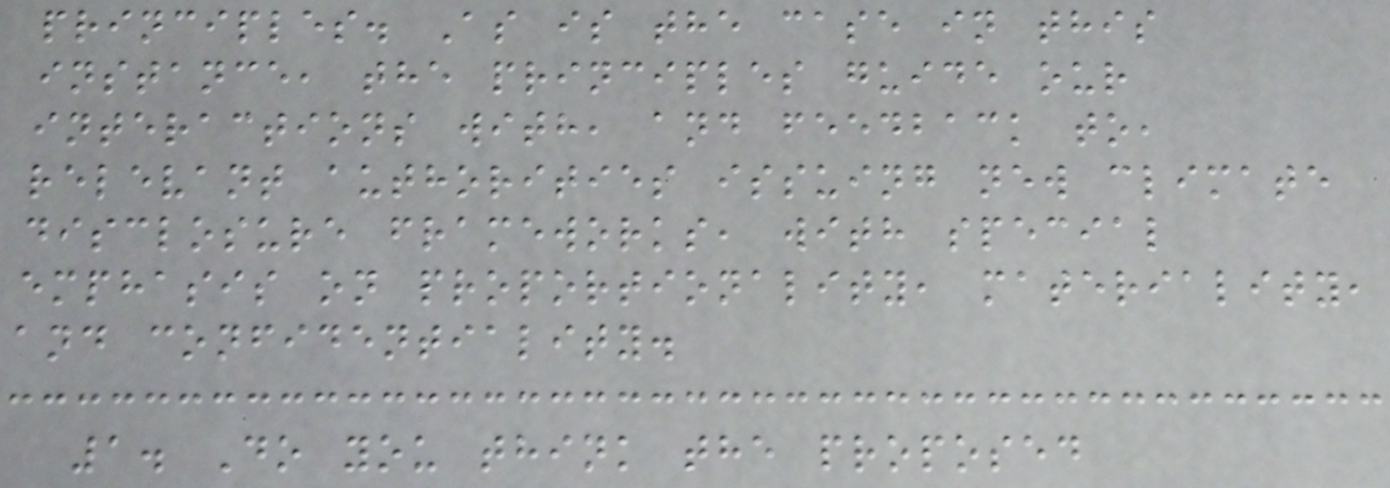principles. As is the case in this
instance, the principles guide our
interactions with, and feedback to,
relevant authorities issuing new climate
disclosure frameworks, with special
emphasis on proportionality, materiality,
and confidentiality.
1. Do you think the proposed
